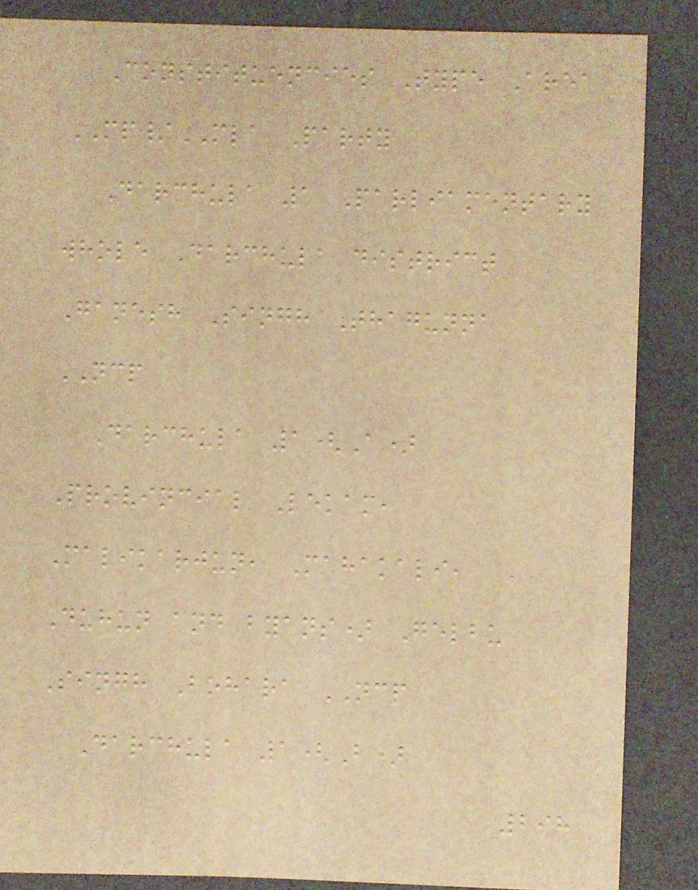Constituencies Type Area
MP/MLA Party
Darchula 1 Parliamentary
whole Darchula district
Ganesh Singh Thagunna
NCP
Darchula 1(A)
Provincial Lekam,
Malikarjun, Mahakali,
Duhun and byans) Gelbu
Singh Bohara NCP
Darchula 1(B)
298
